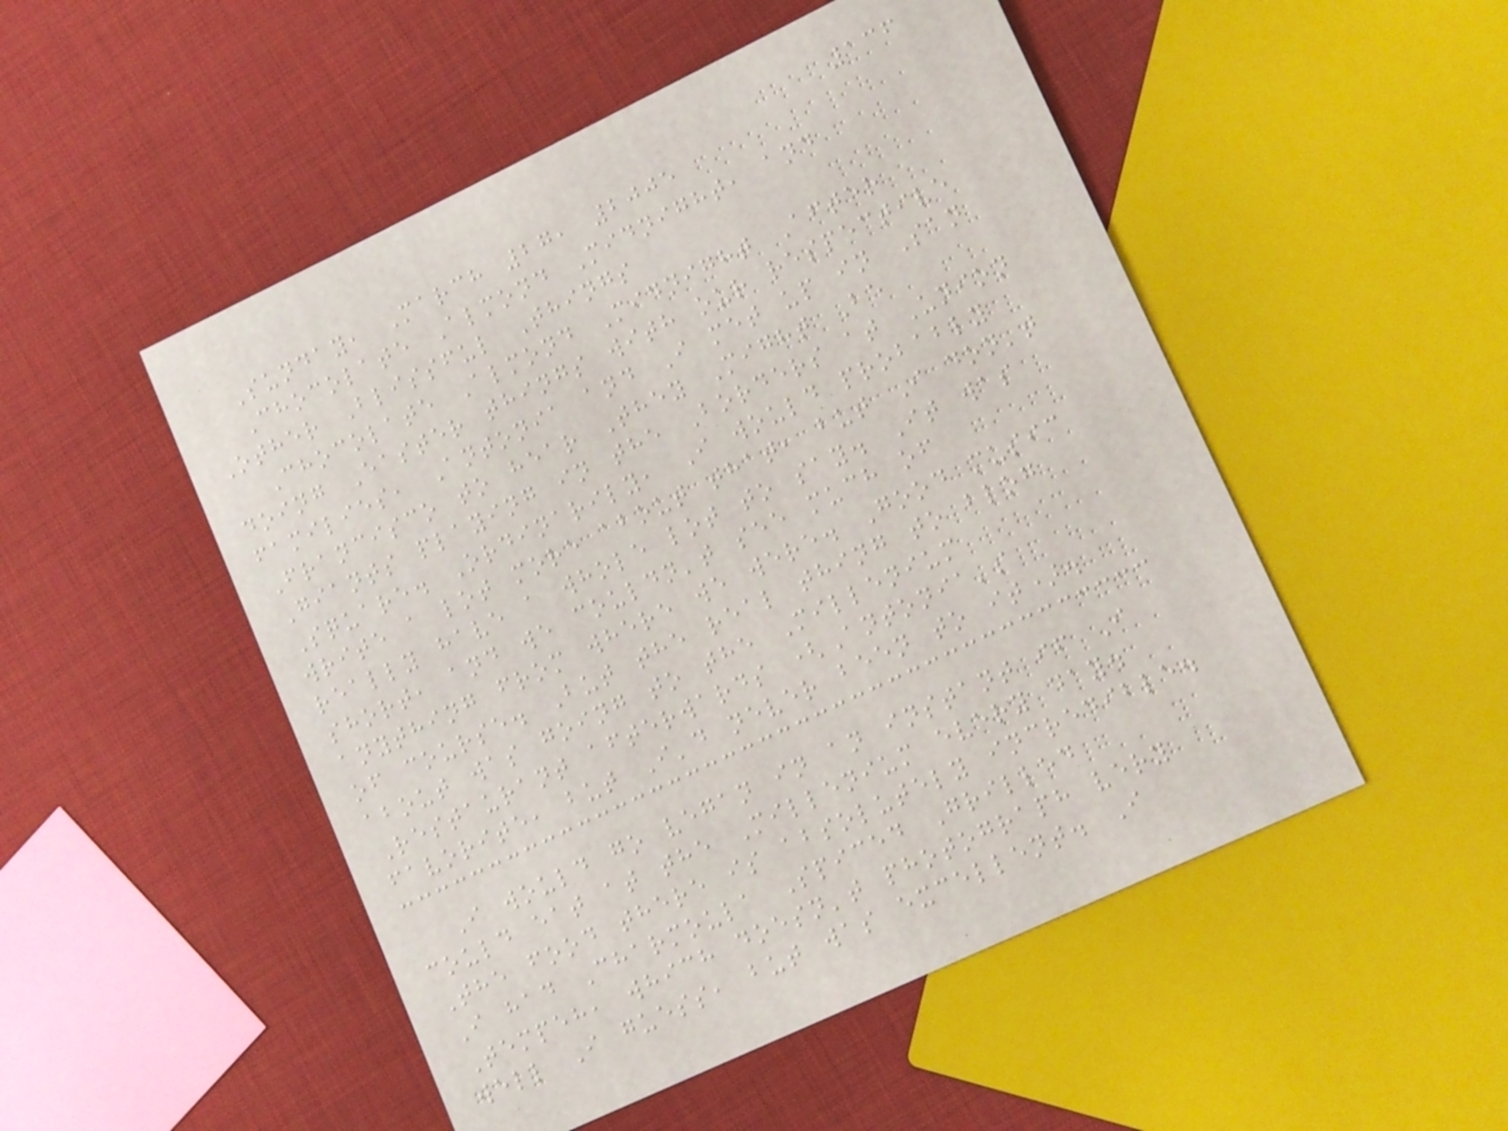136
Sunday, March 27, 2005
Chocolate Almond Midnight, and
Other Blissful Things
Chocolate Almond Midnight After
doing Easter things with our respective
families, Antonia and I met up in San
Francisco to hear They Might Be
Giants playing in the Borders at Union
Square. Ordinarily, I would probably
write a lot more about that, but I don't
really have a whole lot to say. It was
short, and we couldn't see much of
anything from where we were. Good music
of course. But the real thing to blog
about was going to the Millenium
Restaurant afterwards (Antonia's
favorite, but I'd never been to it).
I would go vegan in an instant if I
could eat at the Millenium every day.
The food there is absolutely incredible.
I had Charmoula Spiced Grilled
Tempeh, which doesn't photograph very
well I guess, but was excellent. I
